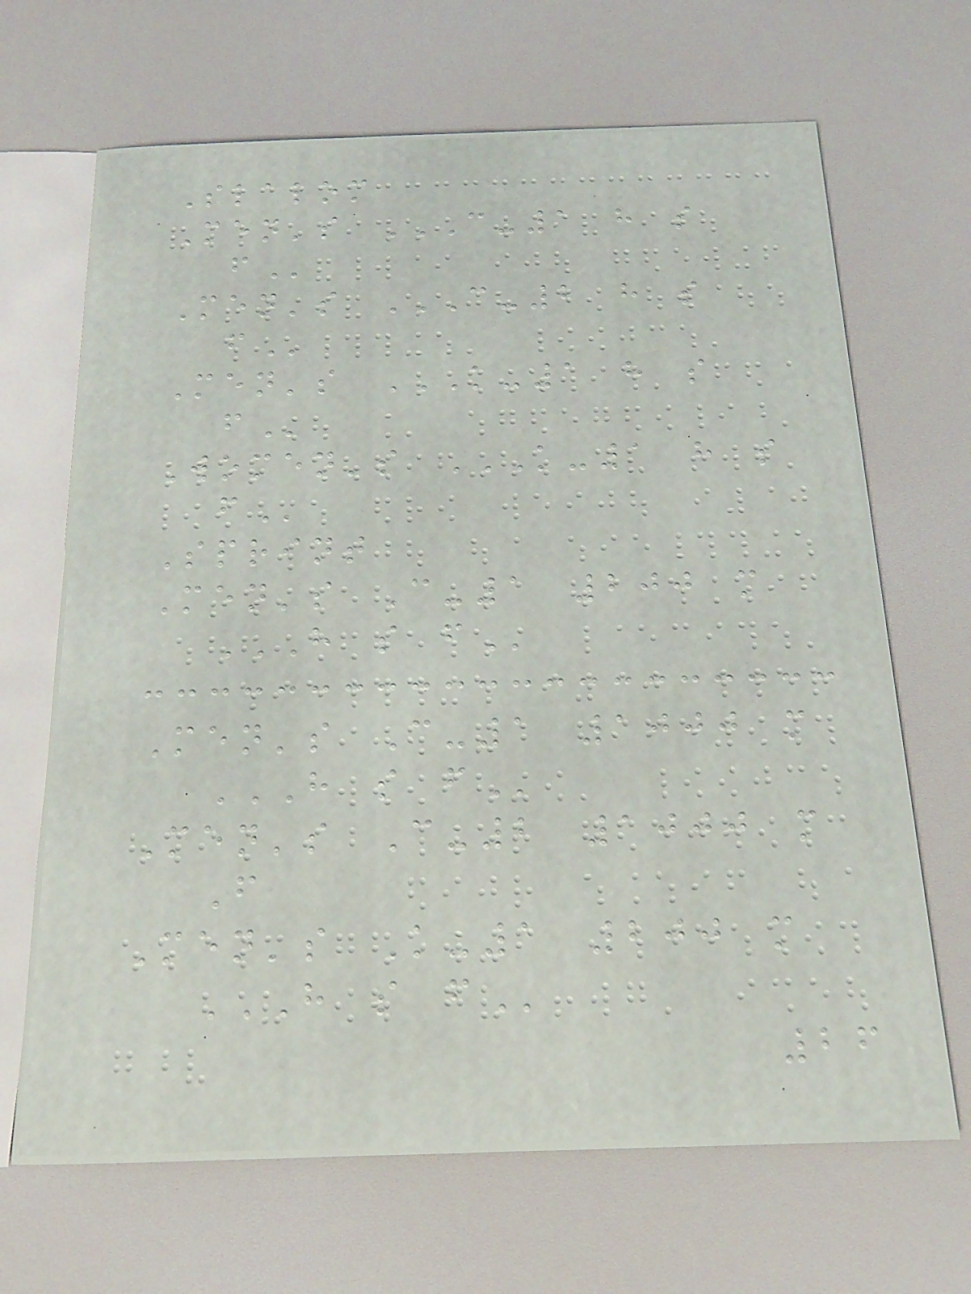Slalom
Men's C-1 H S
F
Men's C-2 H S
F
Men's K-1 H S
F
Women's K-1 H S
F
Sprint
Men's C-1 200 m
H S F
Men's C-1 1000 m
H S F
Men's C-2 1000 m
F
Men's K-1 200 m
H S F
26
